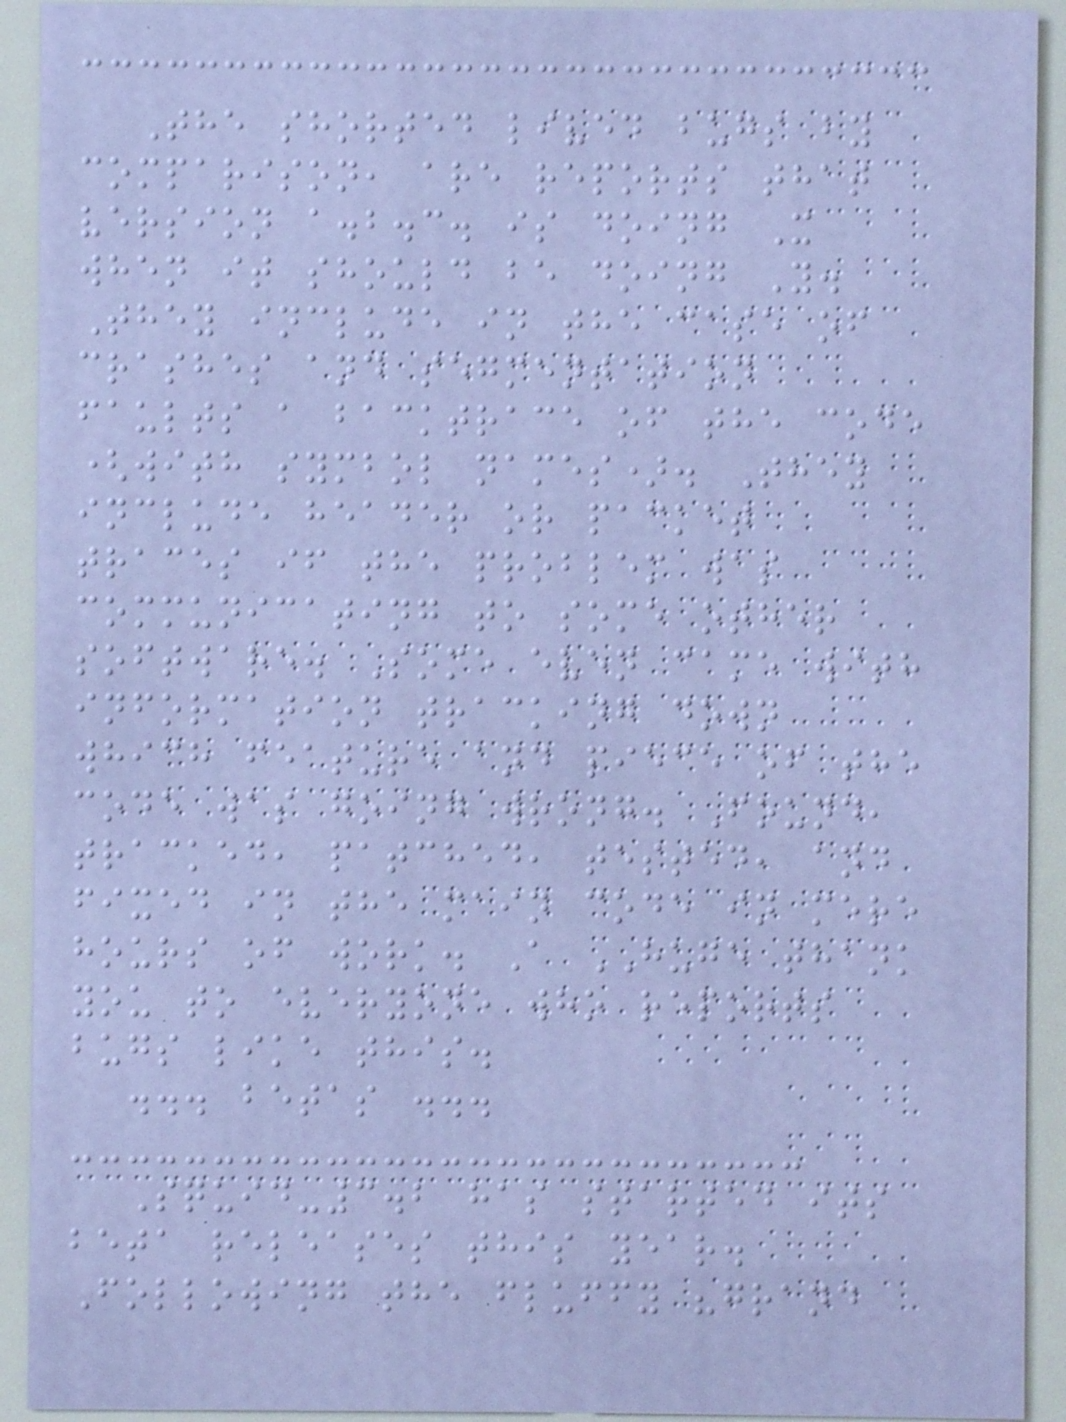The shorted lived bugs by
comparison, are reports that
version a.b.c. is doing X
when it should be doing Y.
They include in the case of
crashes and segmentation
faults a backtrace of the code
(with symbol names). They
include header or packet
traces if the problem was
communicating to some other
software. Some even came with
information tracking down
which feature and piece of the
code was going wrong. Found,
tracked, patched, tested, and
fixed in the main code in mere
hours of work. A HUGE thank
you to everyone who reports
bugs like this.
... betas ...
Squid-3.2 has started its
beta releases this year.
Following the fluffy "grand
